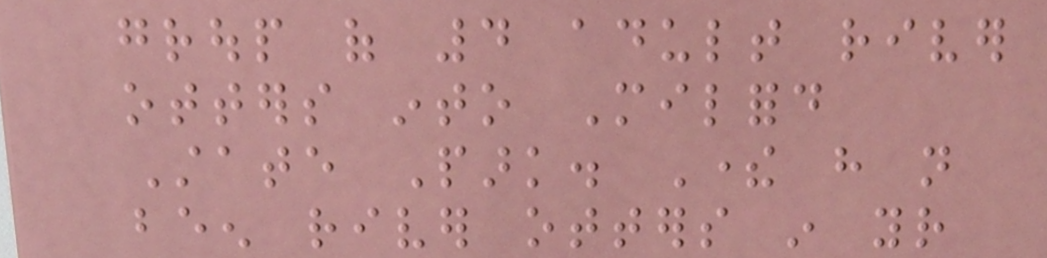group of 4 adult river
otters into Milford
State Park. There have not
been river otters in your
